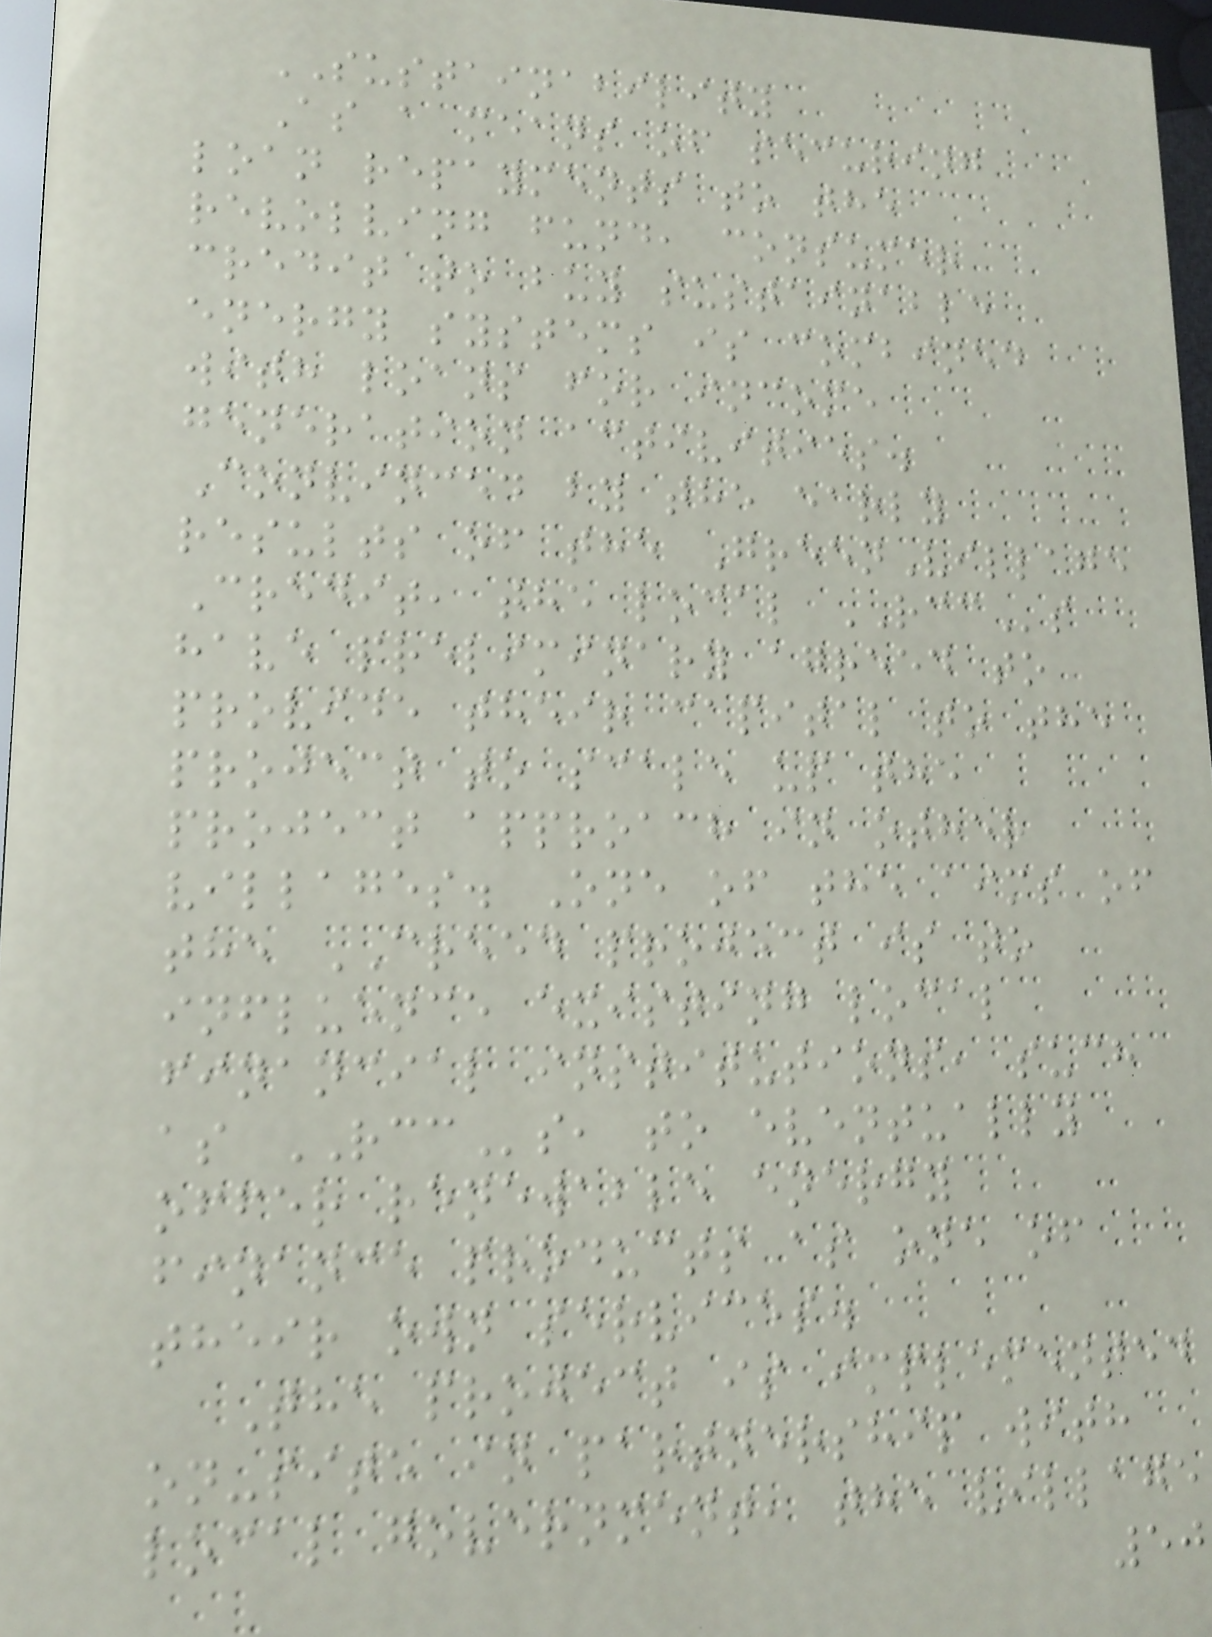SUSTAINABILITY
As a means of securing
loan repayments to the
revolving fund, consumer
credit to buy sustainable
energy systems is combined
with loans for income
generation activities.
Convinced by the early
results of the GreenVillage
Credit, the local RCCs
have preliminary agreed to
provide their capital to the
project to scale up the
project approach in other
villages. One of the aims of
the CREED project is to
influence existing local
financial institutions, such
as RCCs, to eventually
offer renewable energy
finance products as one of
their own services.
The project is implemented
on-site in partnership with
local government, the village
50
